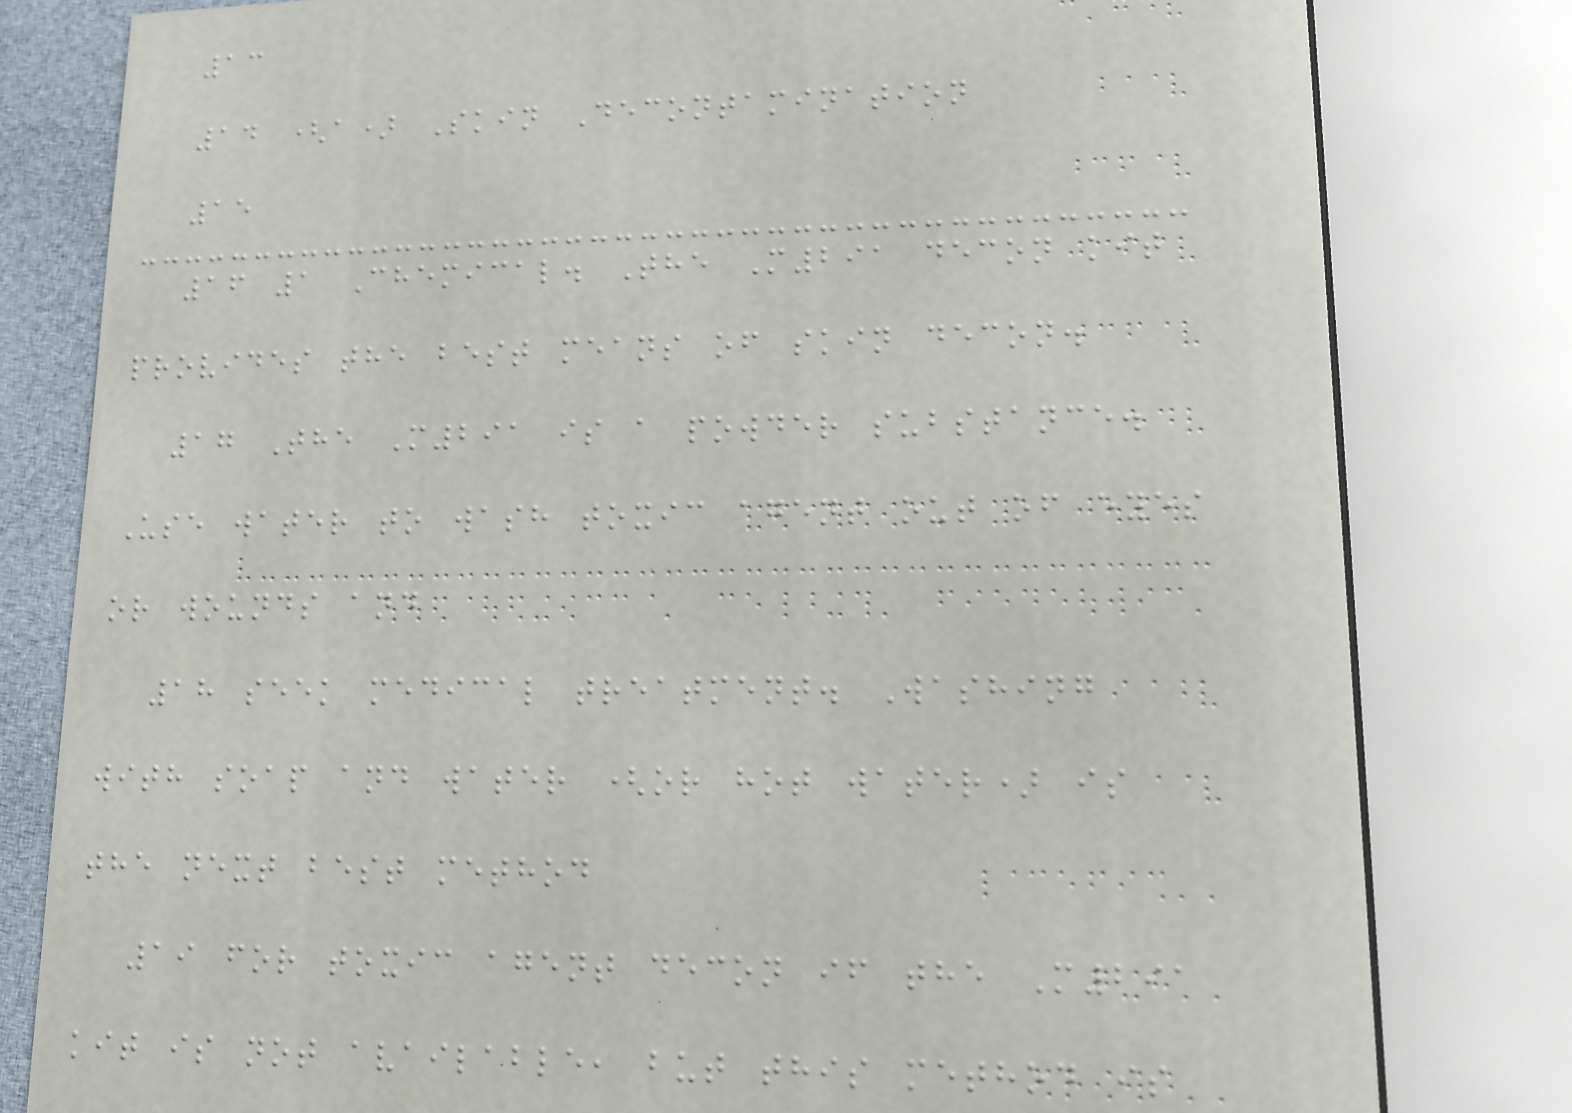13
14 (a) Skin Decontamination
15
16 1 Chemical. The M291 decon kit
provides the best means of skin decon.
17 The M291 is a powder substance.
Use water to wash toxic agent out of eyes
or wounds and
18 seek medical treatment. Washing
with soap and water (or hot water) is
the next best method
19 for toxic agent decon if the M291
kit is not available, but this method is
